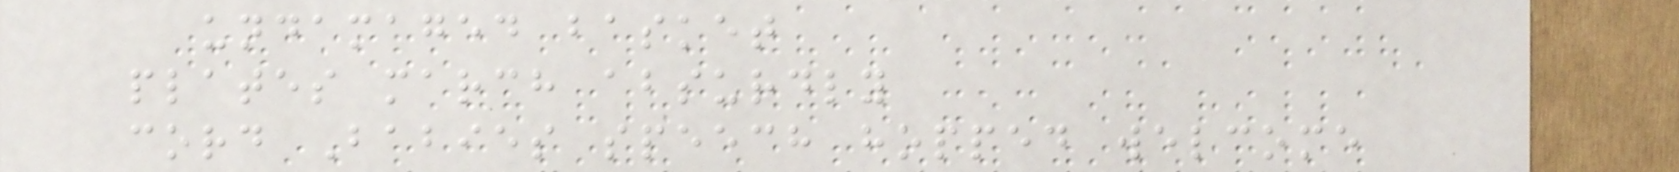undamaged basket
plates march absurdly
cord Babies speech hopped welcome
